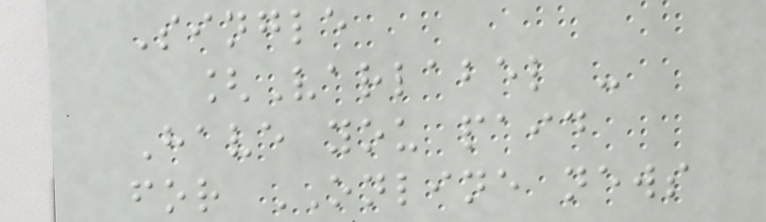Single
[Varlabel -
Have you paid
for ONLINE news
